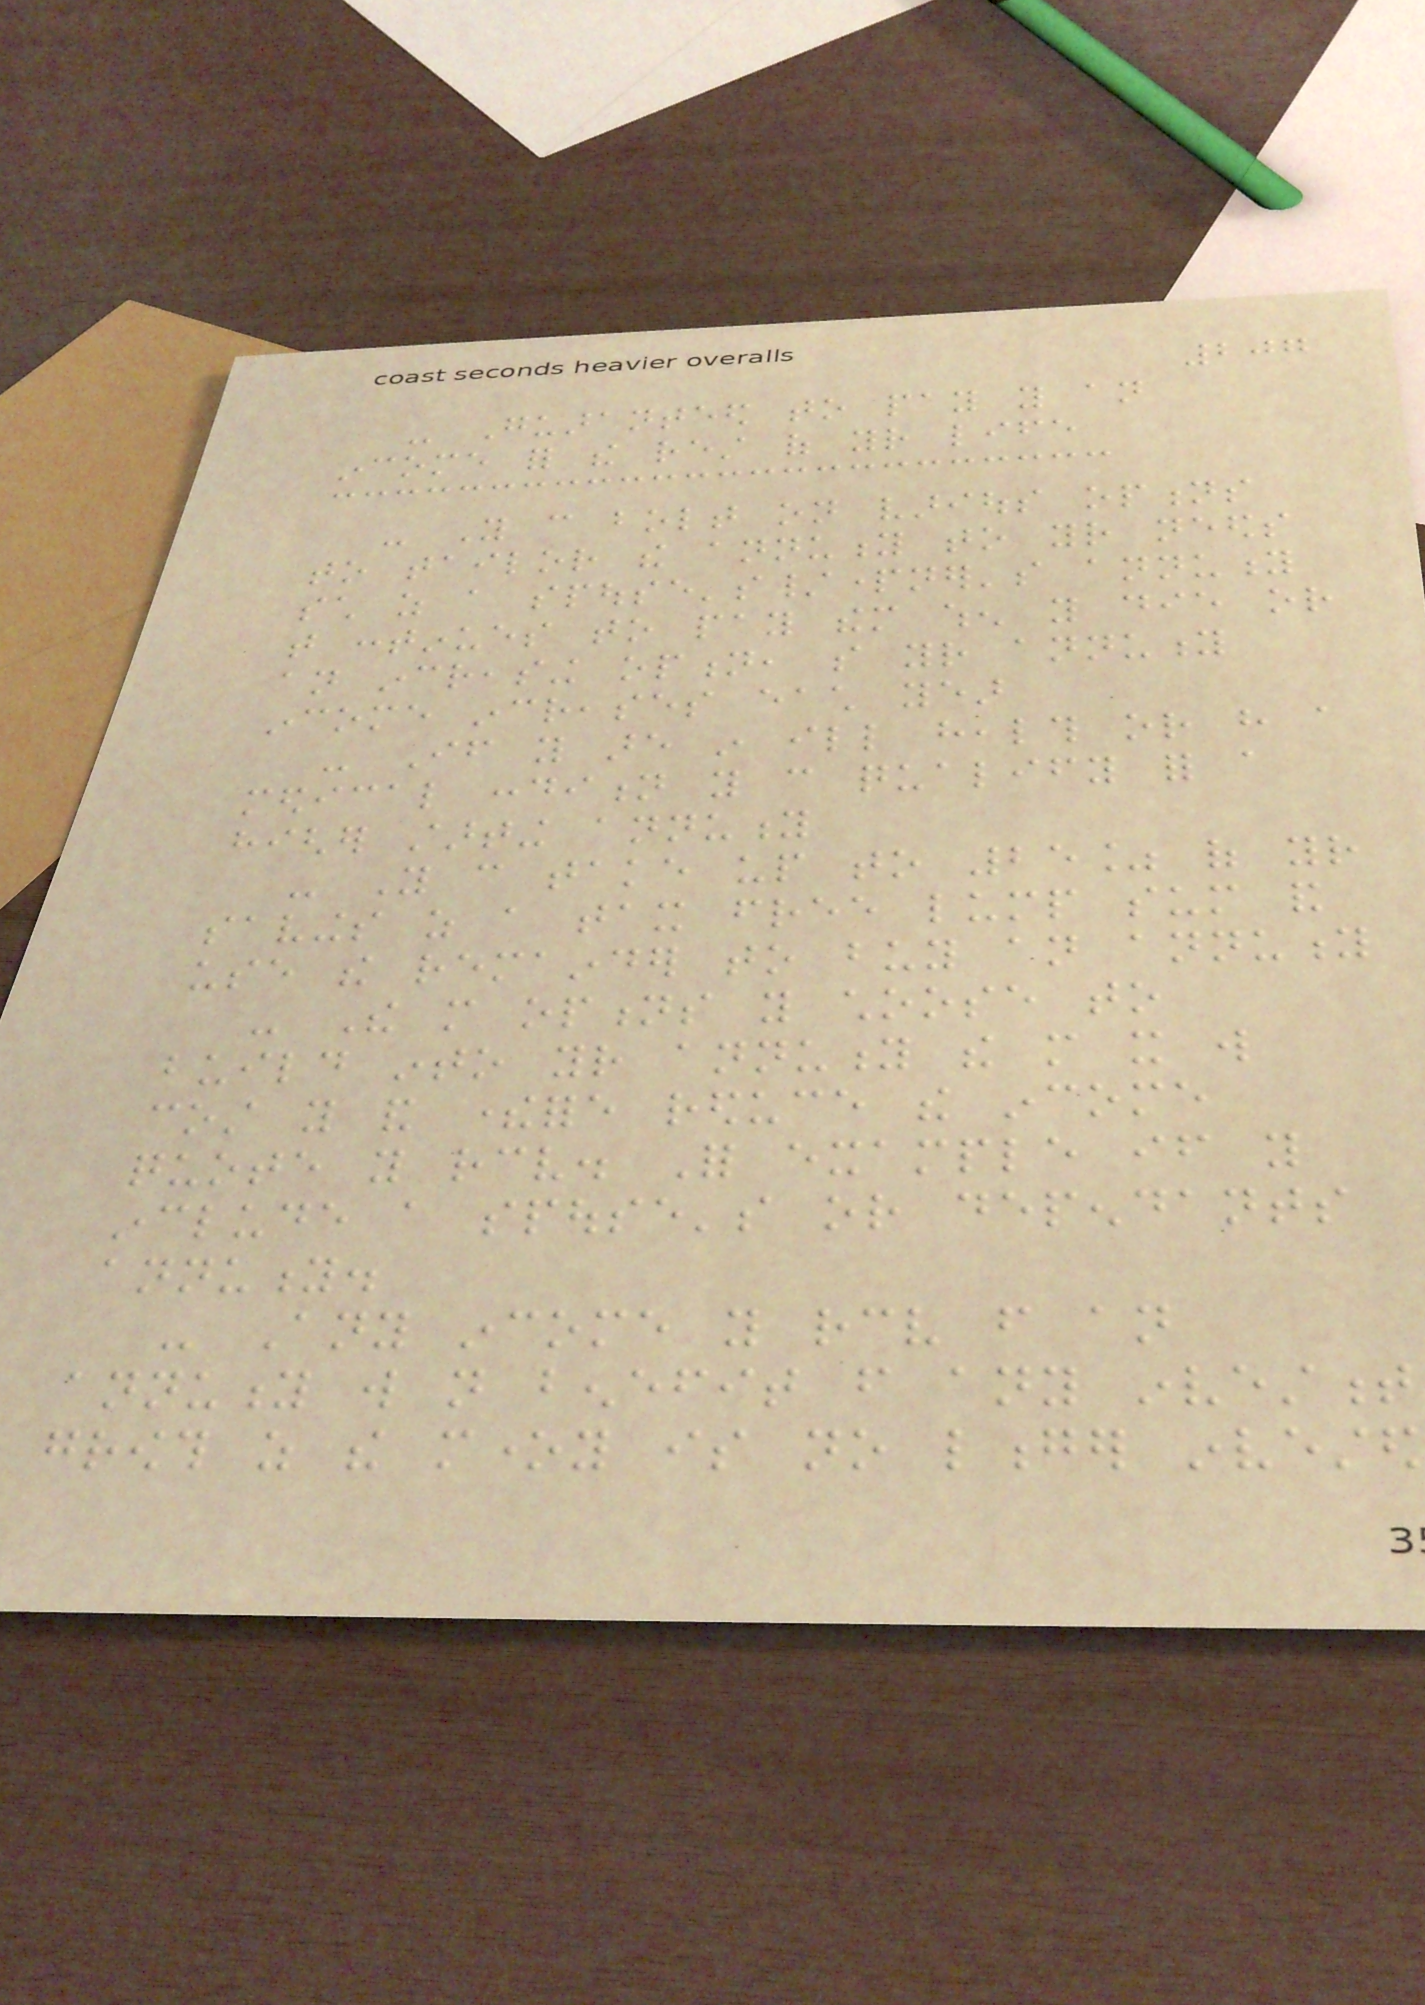207
- Guaranteed to pay you an
income for the rest of your life
- You can bolt on various options
to tailor the annuity to your needs
such as a spouse's/partner's annuity
that continues to pay them when you die or
an increasing option, so your annuity
income increases each year
- If you are in ill health or have a
medical condition you can qualify for a
higher starting annuity
- You can take up to 25% of your
savings as a tax free lump sum and
use the remainder to buy an annuity
- The more options you choose to
build into your annuity the more it will
cost you and therefore reduce the income
quote you receive. For example if you
include a spouse's or dependants
annuity.
- Any income you receive from an
annuity will not benefit from any investment
growth as the money is no longer invested
